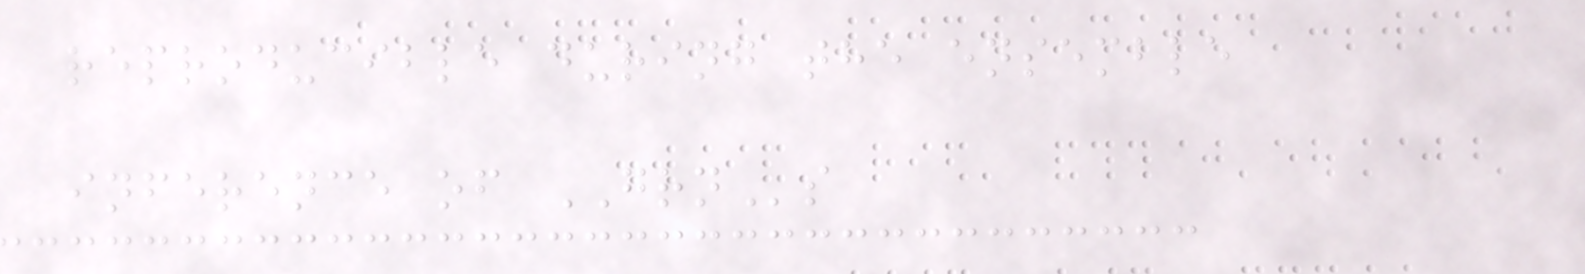reproducible during the ensemble
inference of GRNs
